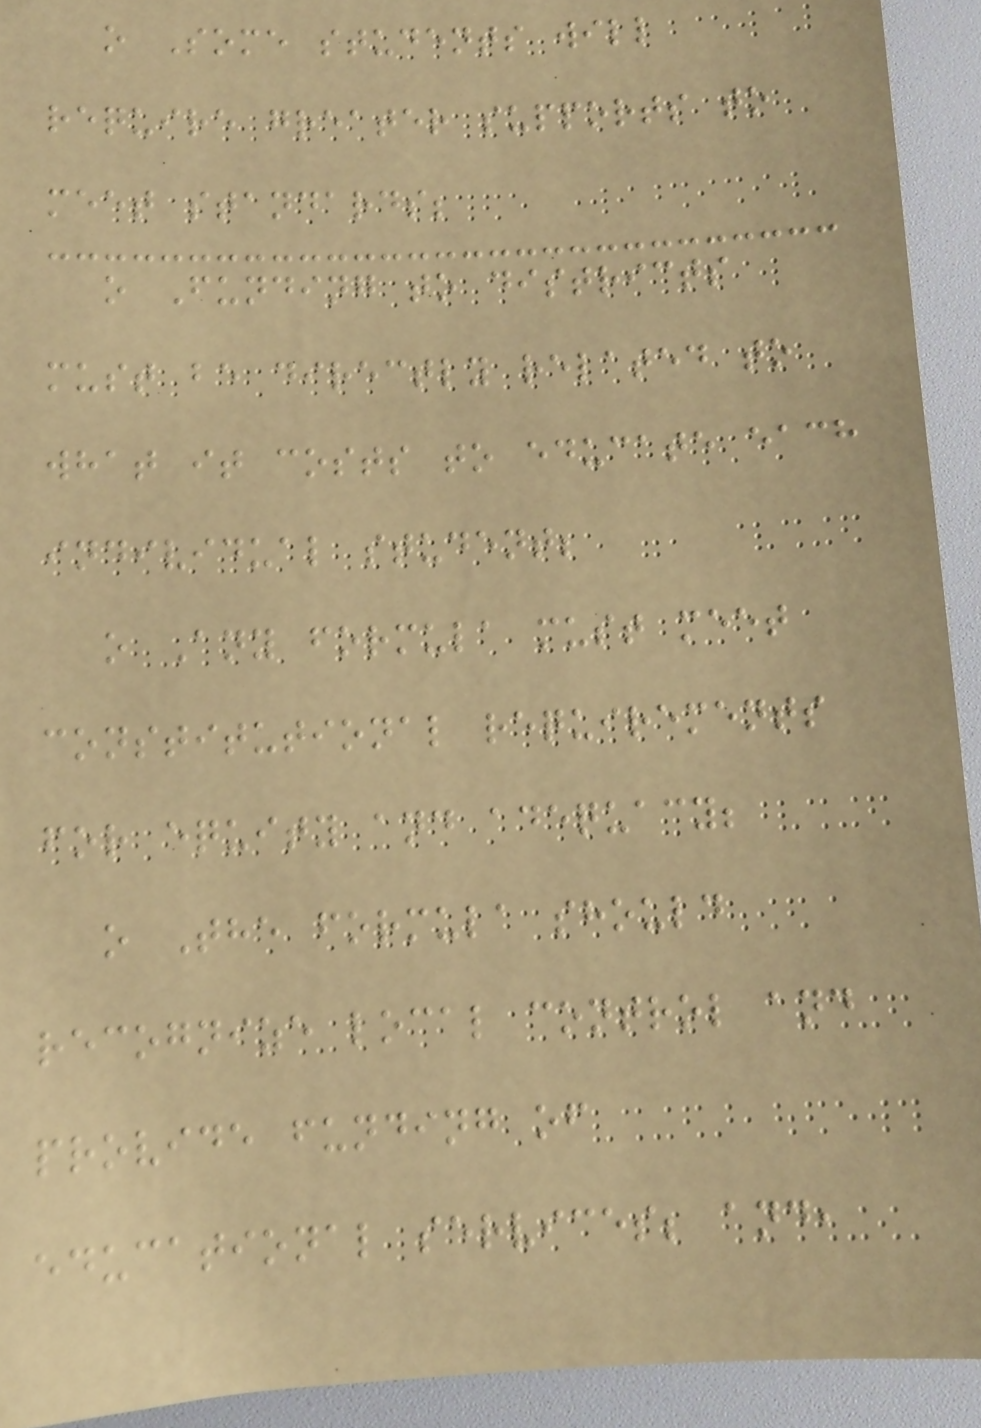o Some students will
require greater supports to
meet standards;
o Funding to districts
must be directly related to
what it costs to educate each
individual student;
o Any formula must meet
constitutional requirements
for equity and adequacy;
o The formula should
recognize local control and
provide funding of
educational services; and,
